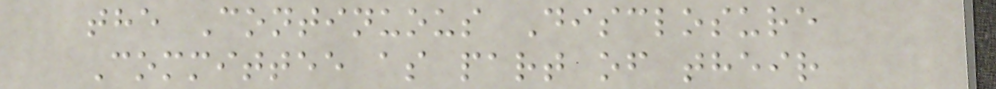the Continuous Disclosure
Committee as part of their
